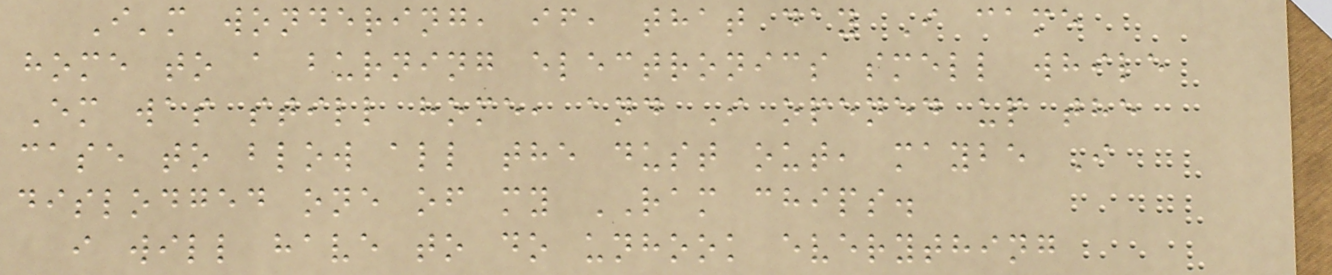I'm wondering, if, that day I came
home to a burning electronics smell while
Em was still home, and I opened up the
case to blow all the dust out, maybe I
dislodged one of my RAM chips.
i will have to do unhook everything
